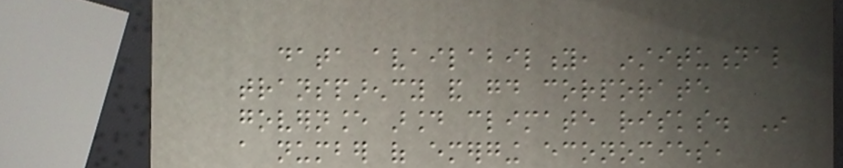data availability, institutional
transparency and good corporate
governance around climate risks. In
a number of emerging economies,
